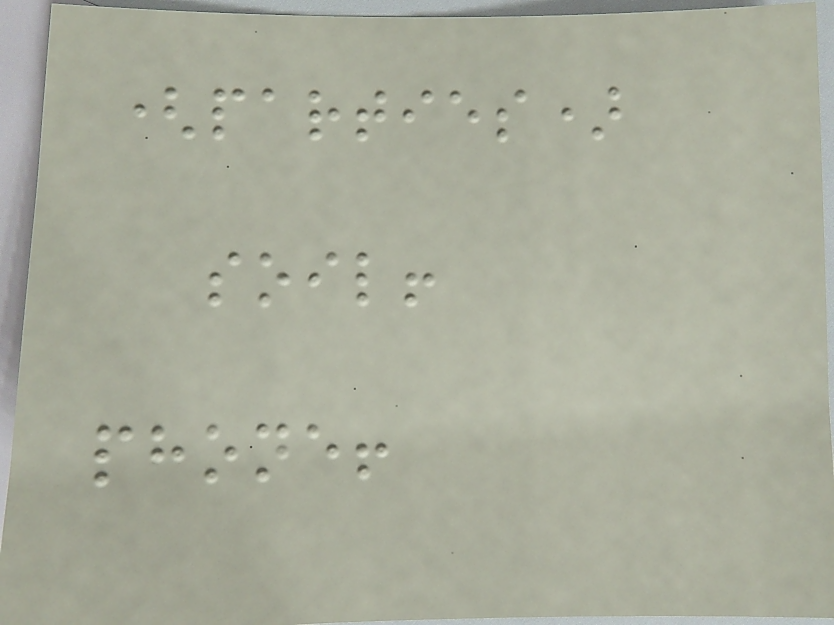(parties)
soil!
phone!
